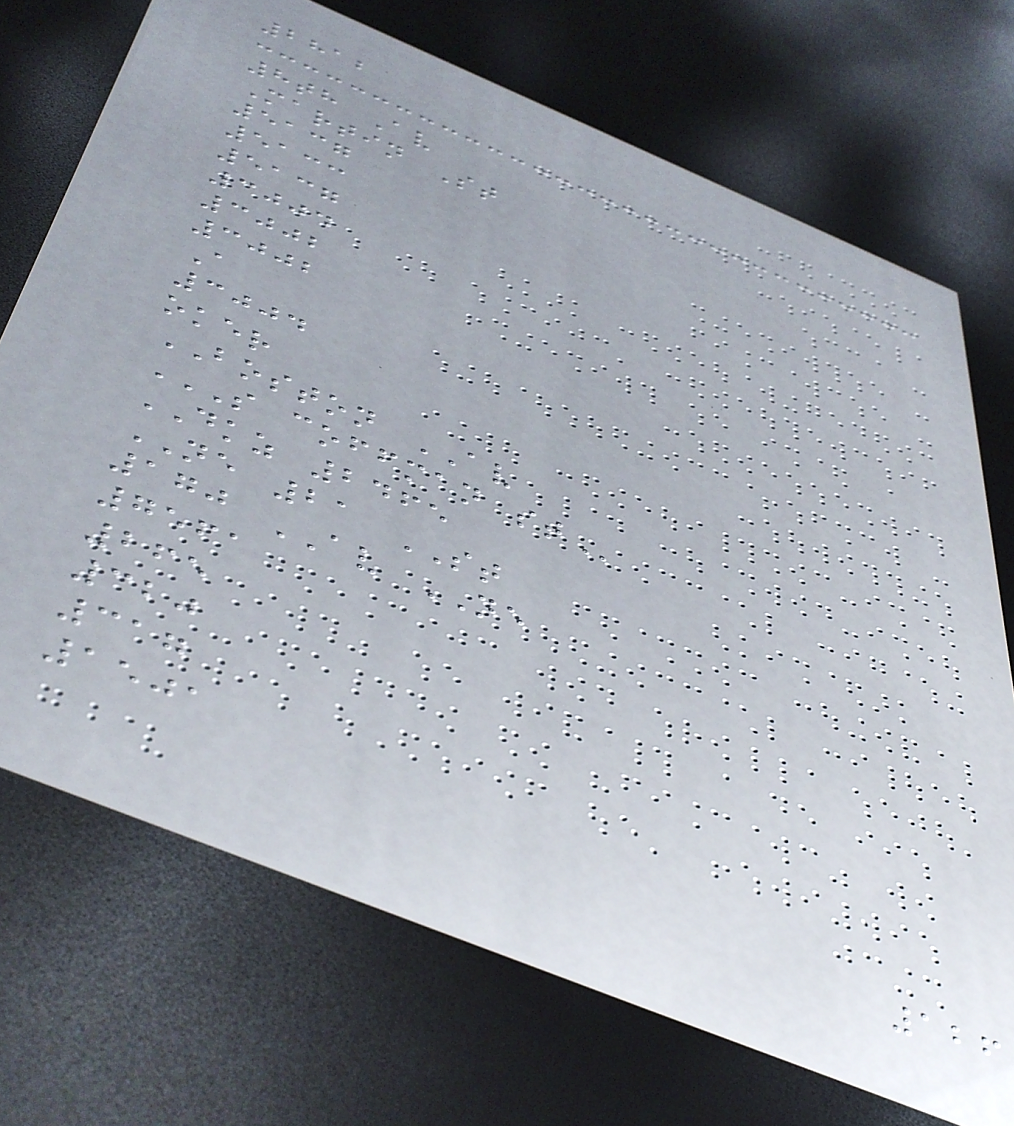2812
8th Av
Martin St
5137
5133
5137
3004
3002
3002
A
3004
oker
BOSTON AV
S COFFMAN ST
DKZ 2465
NE 21 ST
170 AV NE
7561
265
320
317
1501
126
